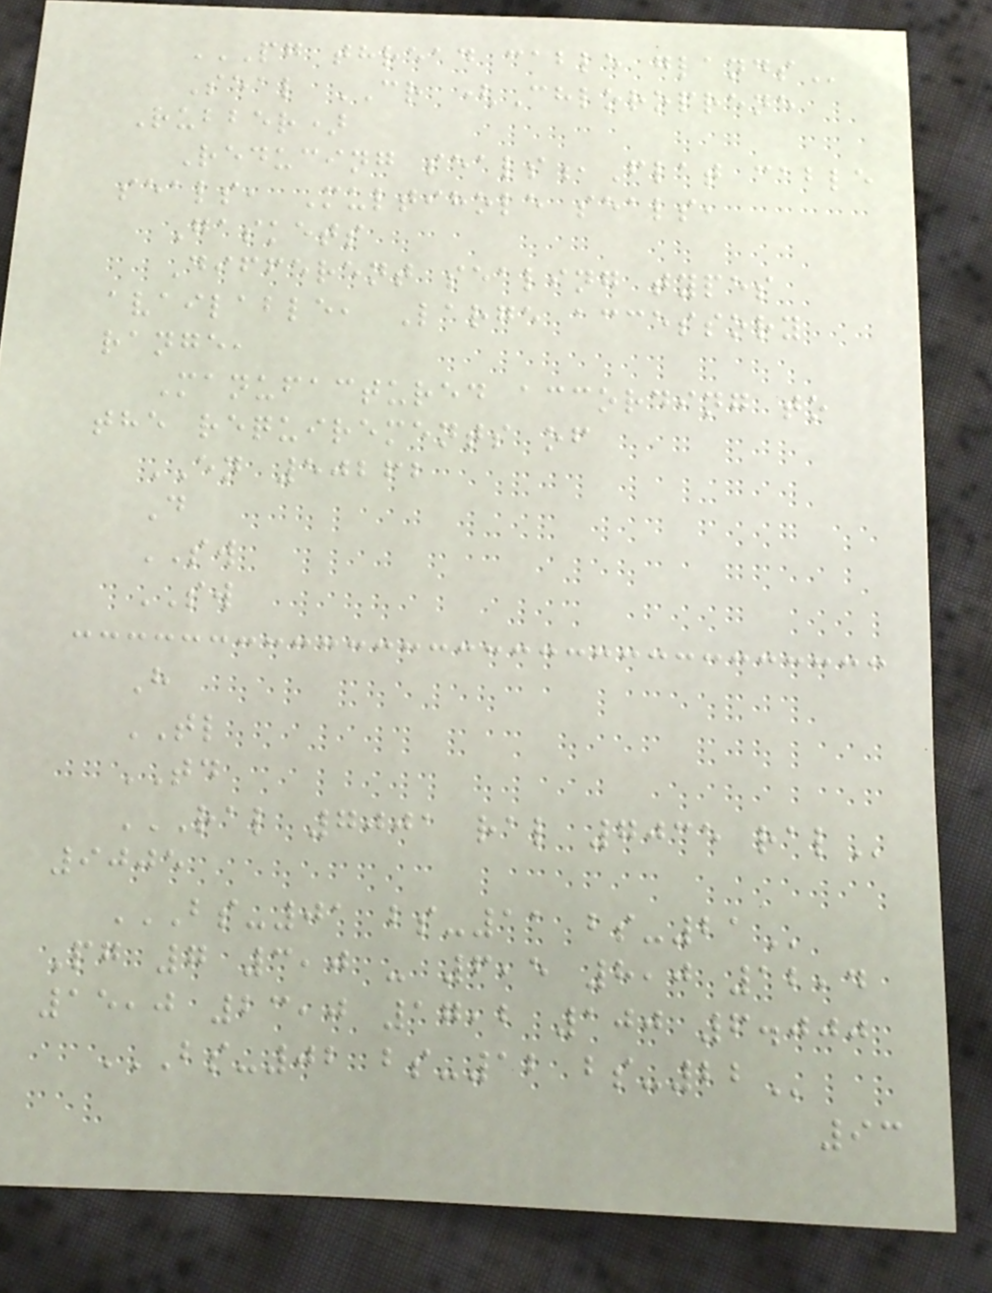PG THREAD CABLE GLANDS
Seal CR (Chloroprene
Rubber)
Reducing seals,Flat cable
seals, Multihole seals,
Gaskets
Different sealing types
available, Large accessory
range,
Manufactured according to
the requirements of
EN 50262
D
SW
SW
H
TL
TD
RAL 7001 RAL 7035 RAL
9005
BS-01 BS-11 BS-21
Pg 7 3,0 - 6,5 8,0 12,4
15,0 23,0 17,2 100 6.000
BS-02 BS-12 BS-22
93
